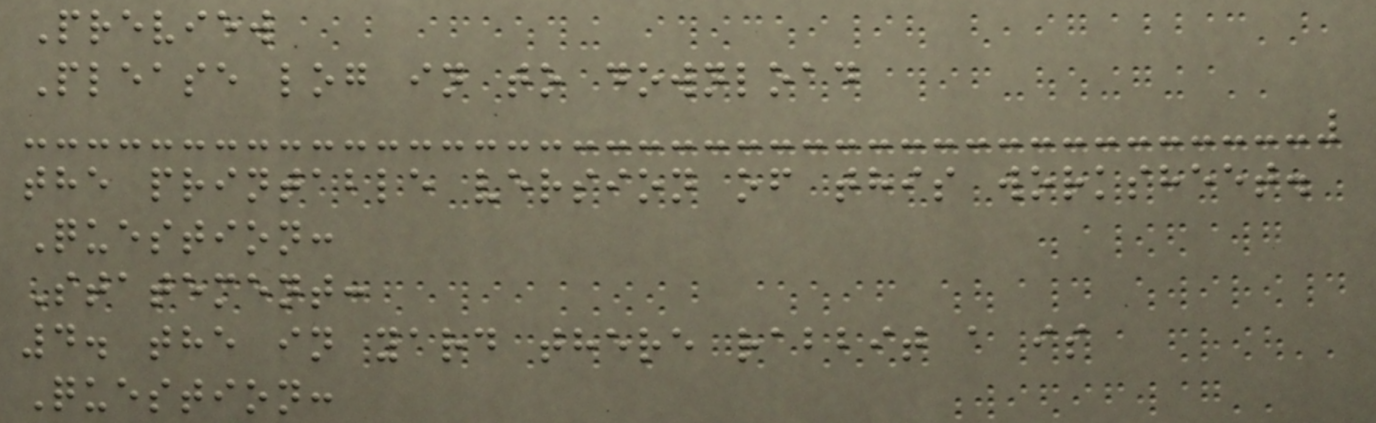Preview
Please log in to download
the printable version of this worksheet.
Question:
Statement:
4. the in yard there rabbit a is
Question:
